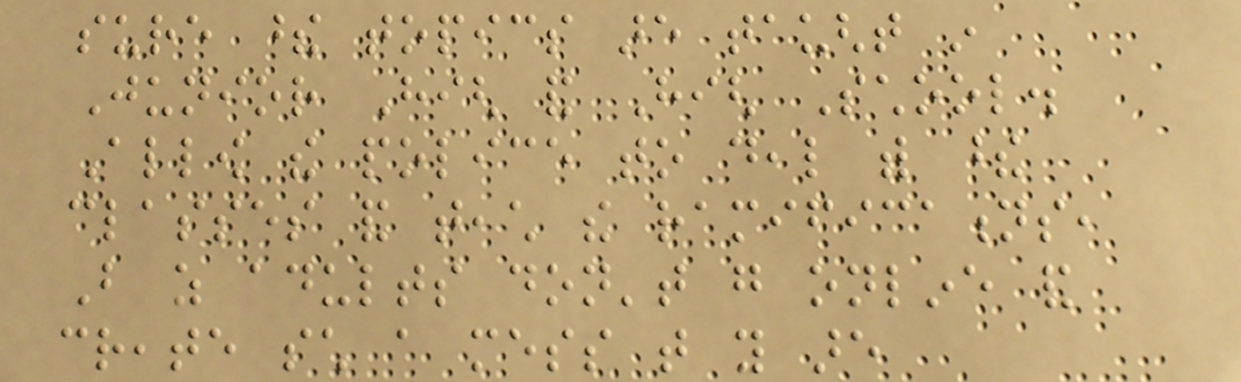sure these topics are taught in
Junior High and High School.
Allow the police to deal with these
classes and teach the ramifications,
But as adults don't go online and
create such a mess that you are
